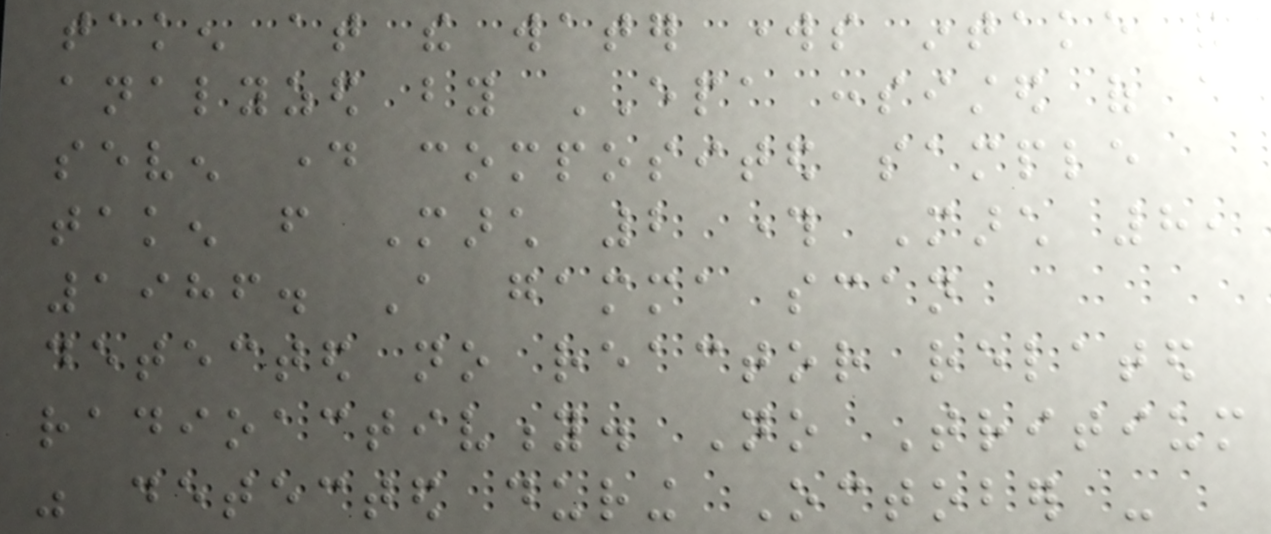taken at the water works intake and
analyzed by EPA consisted of a
seven day composited sample
taken from March 2 through March 8,
1986. A gamma scan
detected no reactor related
radioactivity. No Tritium
was detected during October -
